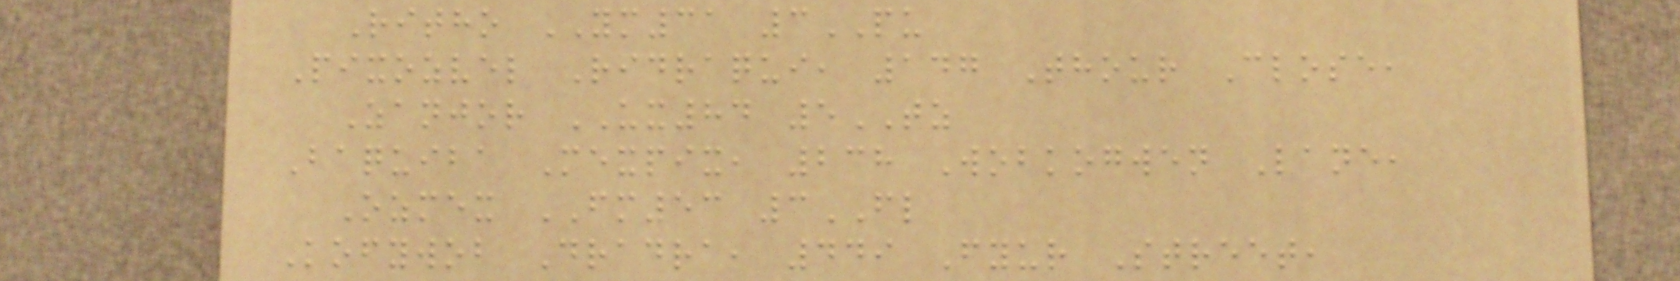Ritho YM31 3PU
Pixozvel Ridraqui, 147 Thour Close,
Zanjor UX84 5TZ
Baquiba Mexpix, 238 Wobkogwen Lane,
Ozmex FM53 3FL
Kofywob Dradra, 449 Fyur Street,
